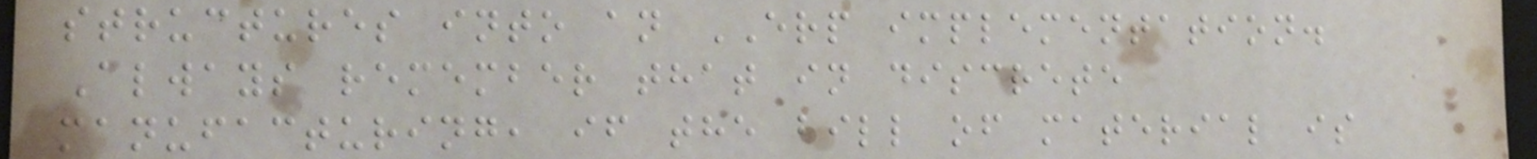structures into an ERP implementation.
Always remember that in discrete
manufacturing, if the bill of material is
